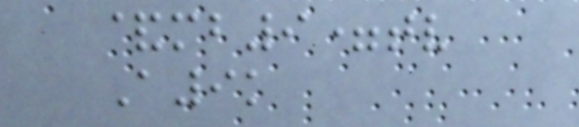&mb9=tv
A9k
